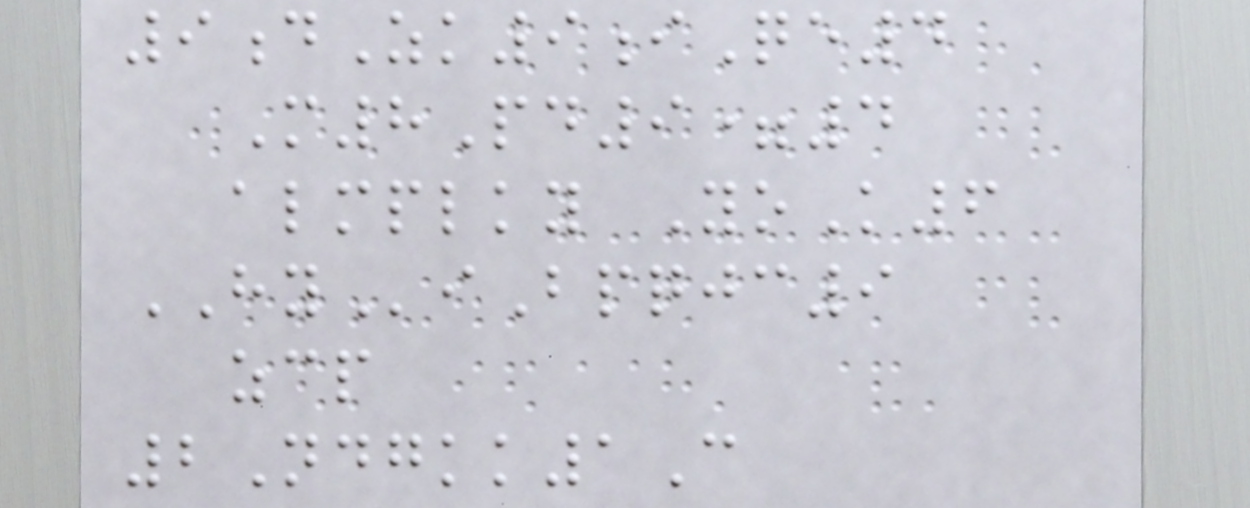9dZk9iQe4
M8Pd9=4
almplky YoK6
HYiBpqjc9
zcp
2Ndgkk1C
